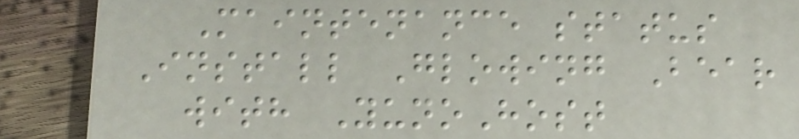Maintenance status
Install Glowing Bear
with YunoHost
